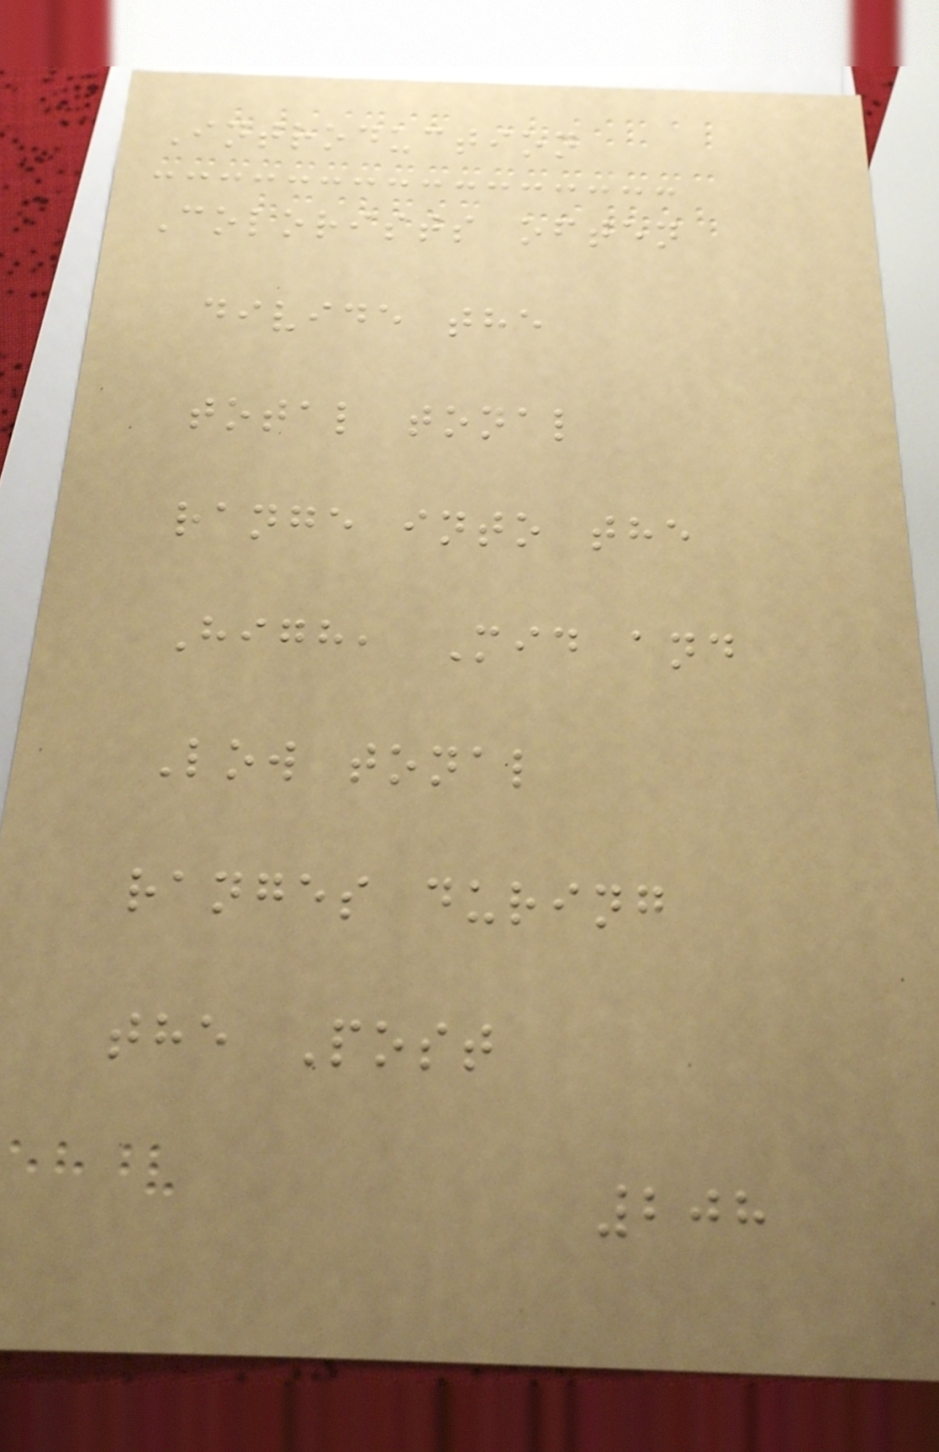Introduction
Colorists often
divide the
total tonal
range into the
High, Mid and
Low tonal
ranges during
the Post
208
